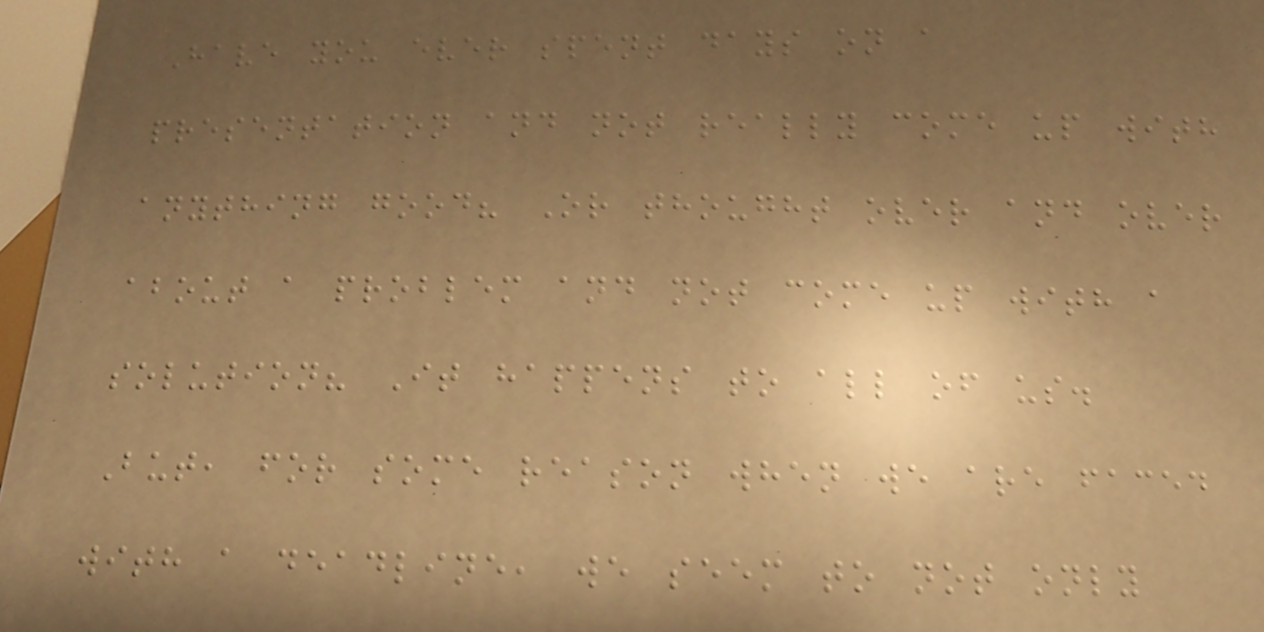Have you ever spent days on a
presentation and not really come up with
anything good? Or thought over and over
about a problem and not come up with a
solution? It happens to all of us.
But, for some reason when we are faced
with a deadline, we seem to not only
